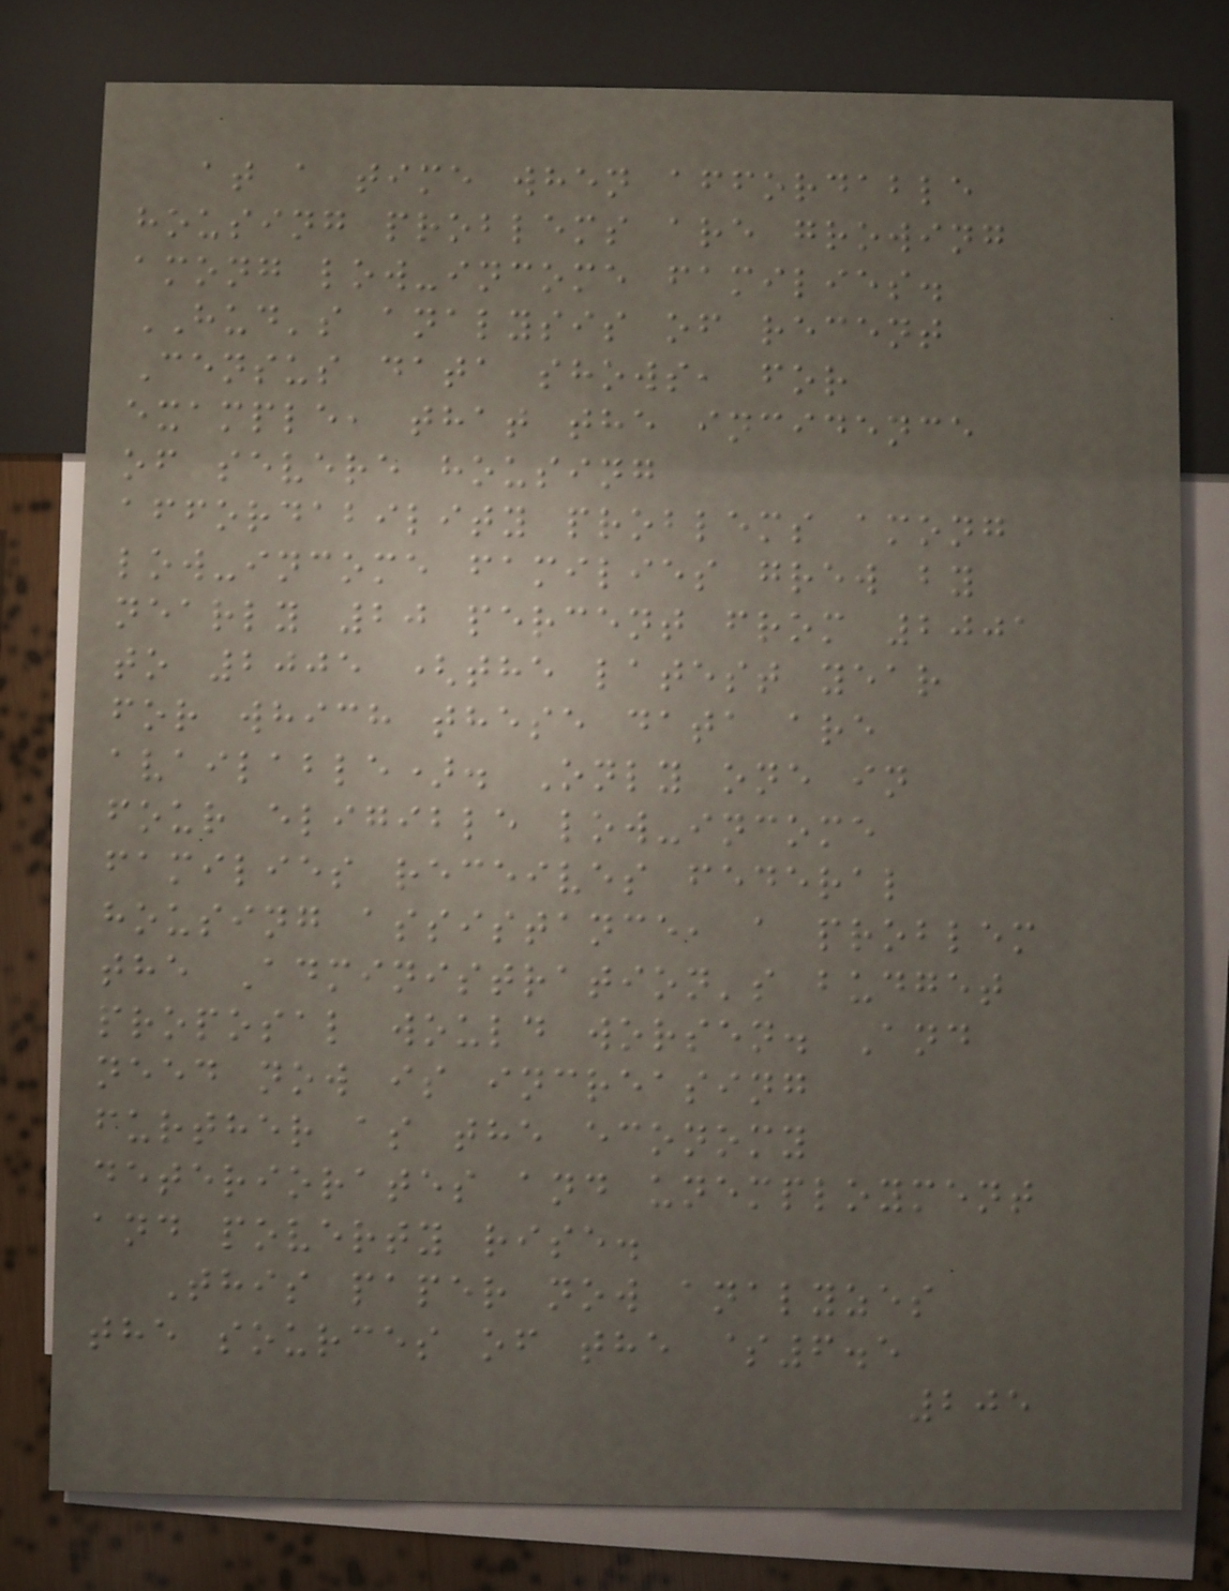at a time when affordable
housing problems are growing
among low-income families.
HUD's analysis of recent
Census data shows, for
example, that the incidence
of severe housing
affordability problems among
low-income families grew by
nearly 20 percent from 2001
to 2005 (the latest year
for which these data are
available). Only one in
four eligible low-income
families receives federal
housing assistance, a problem
the Administration's budget
proposal would worsen. And
need now is increasing
further as the economy
deteriorates and unemployment
and poverty rise.
This paper now analyzes
the sources of the $6.5
205
